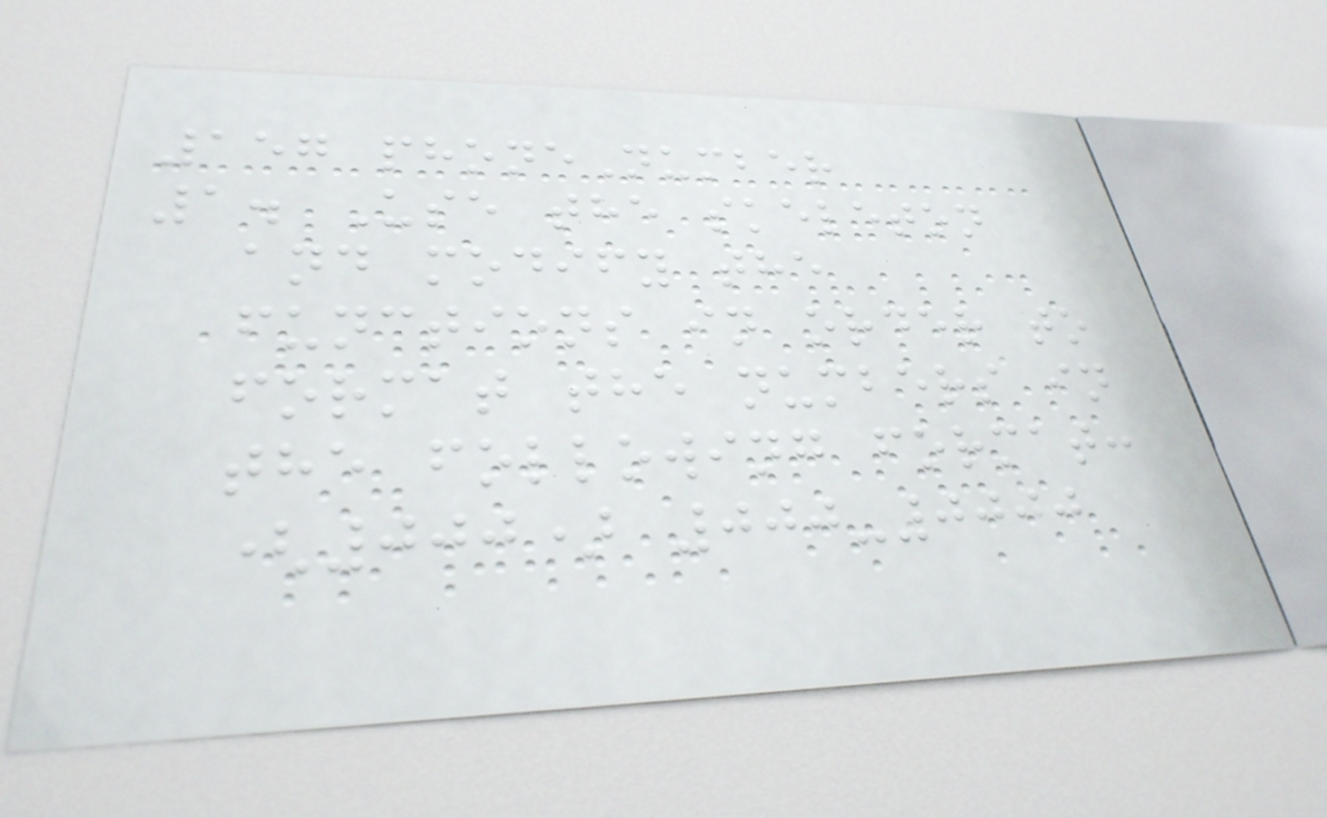157 phoneNumber
1. Use the skeleton
and modify the
functions in order to
format the numbers in
the following format:
(000) 000-0000
